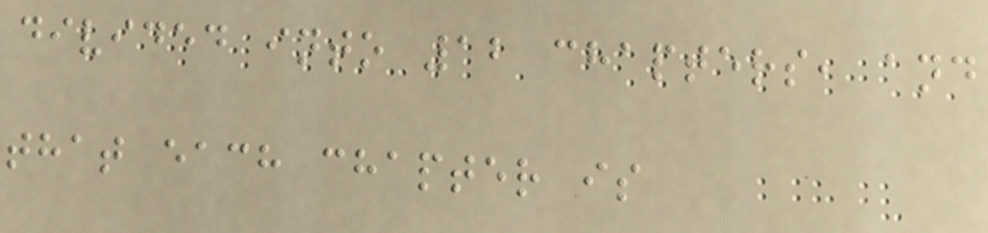divided into 12 chapters, and
that each chapter is
